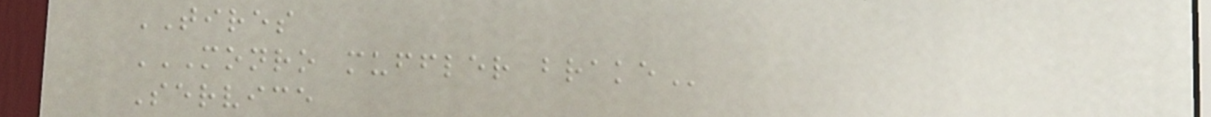TIRES
MONRO MUFFLER BRAKE
Service
